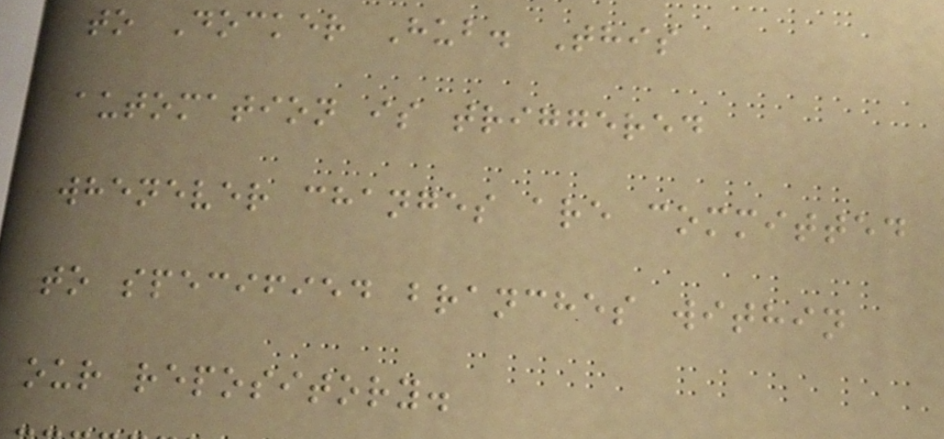to Docker Hub. This
automation is triggered
whenever changes are committed
to specified branches within
our repository.
